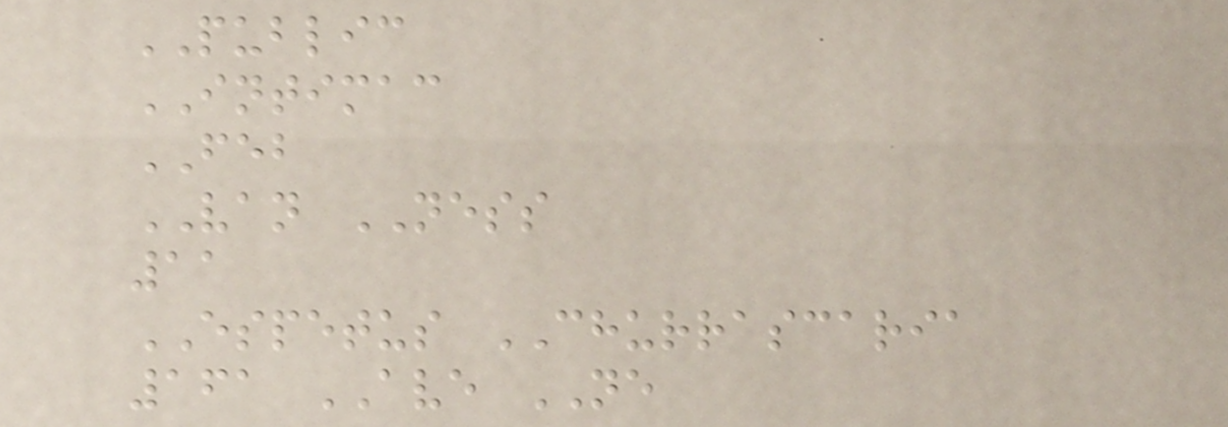PUBLIC
INTIMAC
FEB
VAN NESS
11
ESPETUS CHURRASCARIA
161 AVE NE
